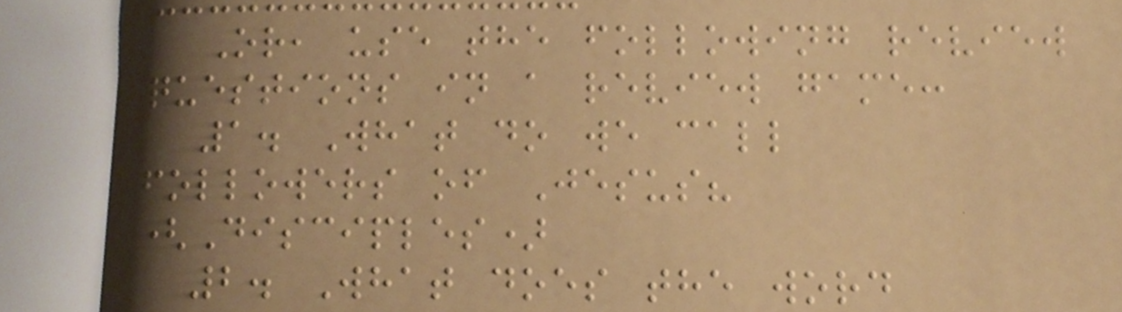Or, use the following review
questions in a review game:
1. What do we call
followers of Jesus?
(Disciples)
2. What does the word
